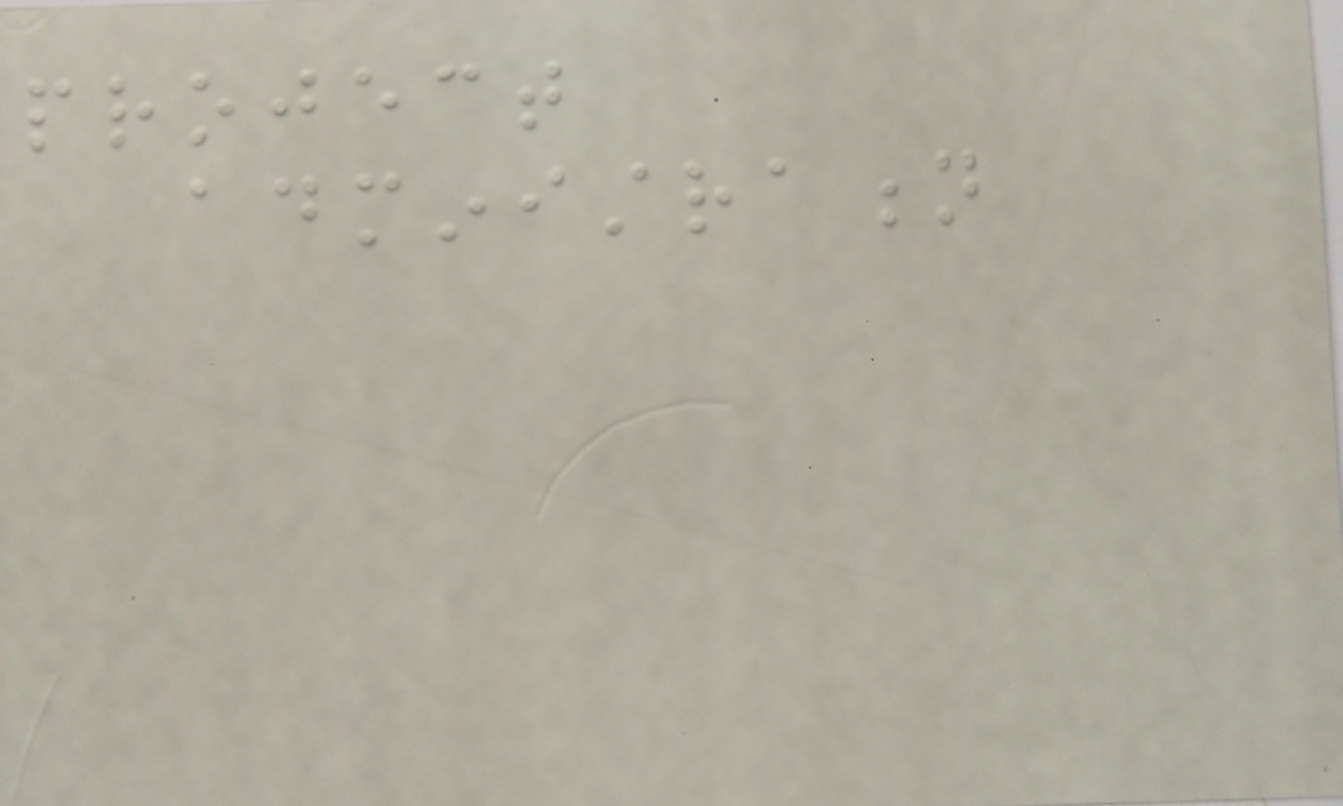project
administration
